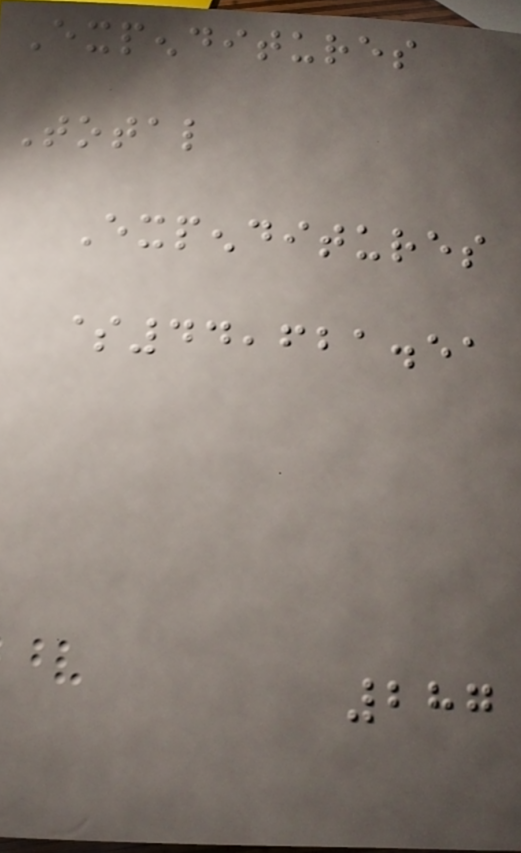Expenditures
Total
Expenditures
$44,621.51
287
